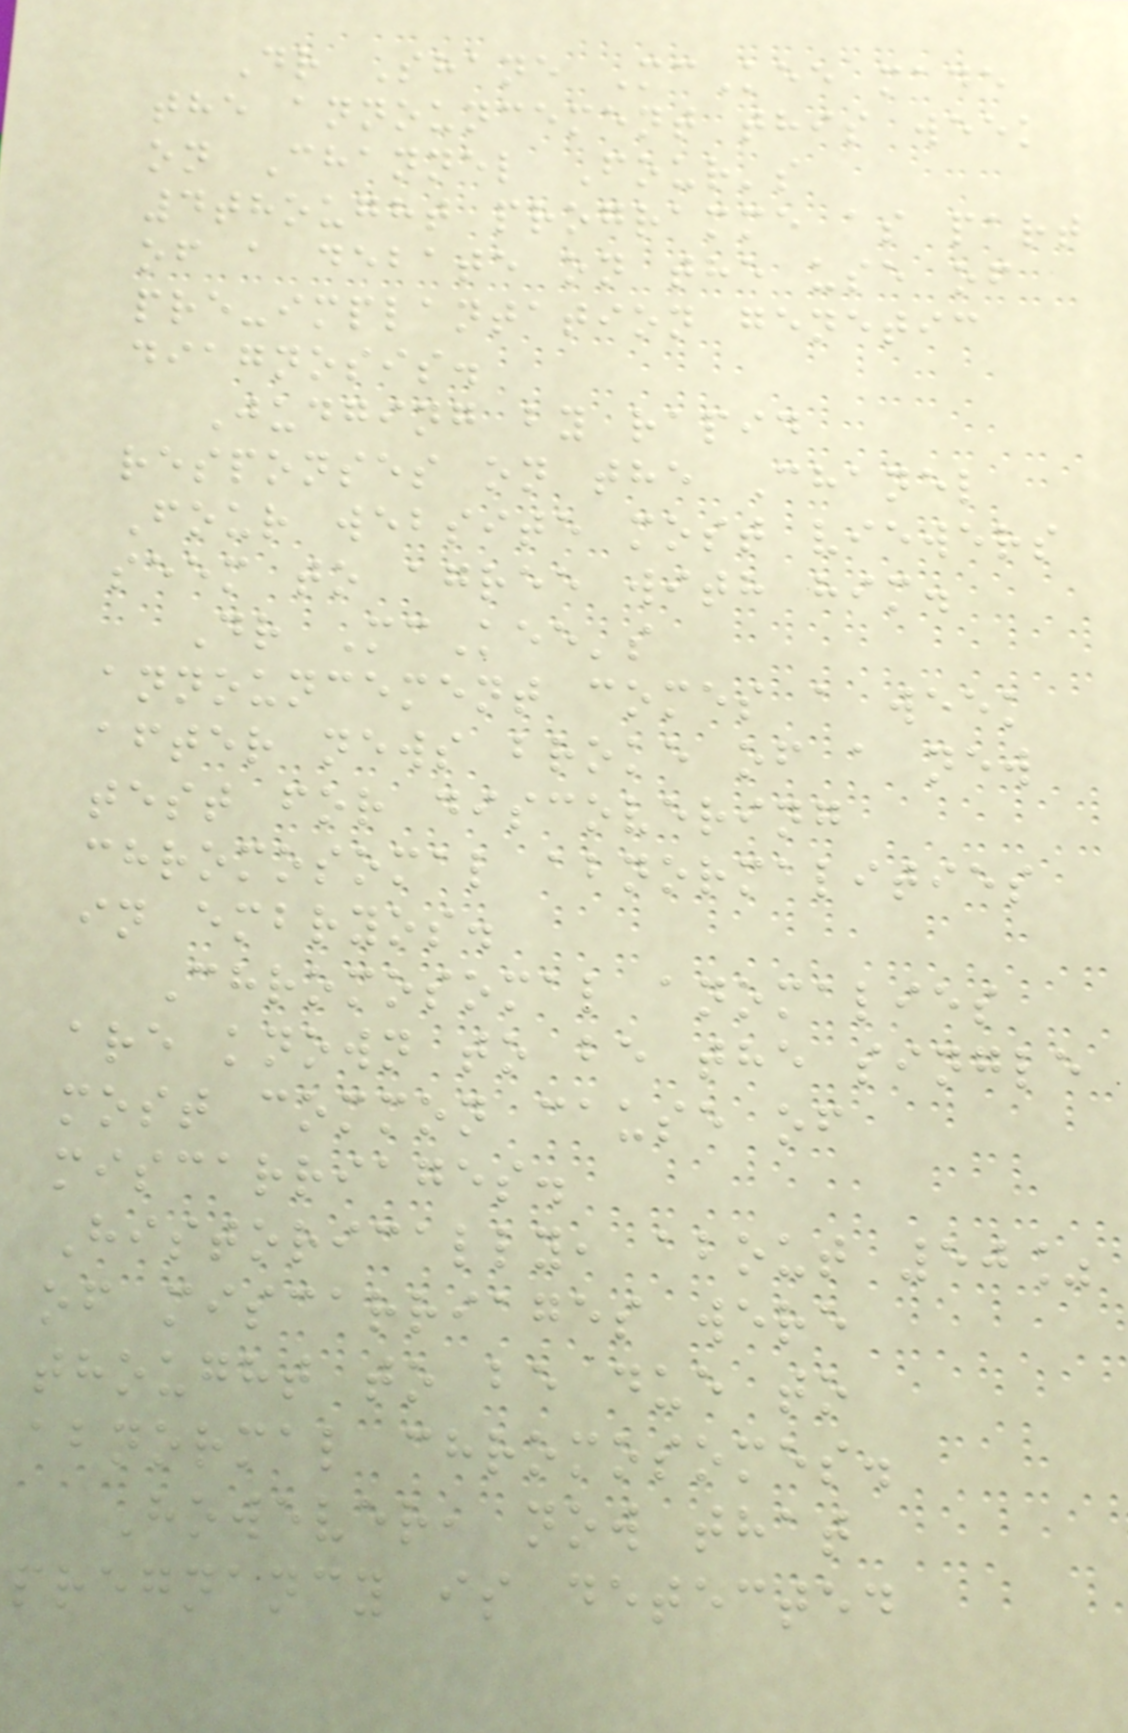Dr Shane McKee made
the announcement this week
on Channel Four's
4thought programme as part
of a debate on the use of
pre-implantation genetic
diagnosis.
Judging by rapid
responses on the Chanel
Four website most viewers
seem to agree with him.
Dr McKee's
announcement comes a week
after news broke of a new
test for discovering
chromosomal abnormalities
in embryos.
Chromosomal anomalies
are known to be the single
most common cause of
miscarriages.
Historically, about 50%
of miscarriages were
thought to be due to
abnormal chromosomes.
However, now that
pregnancy is detected
